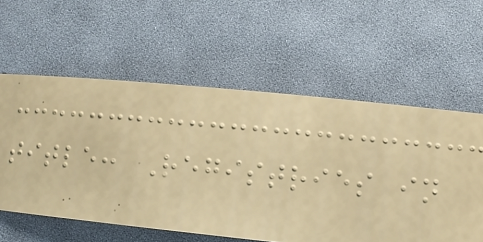title: Registries in
